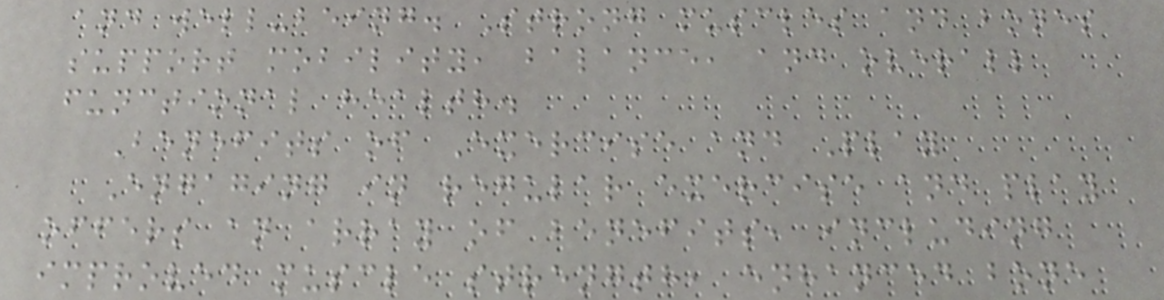and well-being. Strong muscles and bones
support mobility, balance, and overall
functional health.
Benefits of Exercise and Play
Engaging in regular exercise and play
offers an array of benefits, including
improved muscle strength, enhanced bone
